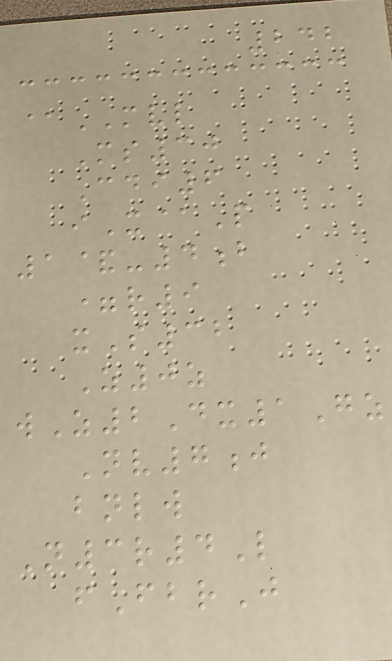242
@MVL
Ms30
Cdi6
iX@P
1&-4b
=r9
xS32
Z0z
wZ2Dx1Gz
Nv7j
bnlw
N3r4L
fFbrJ
